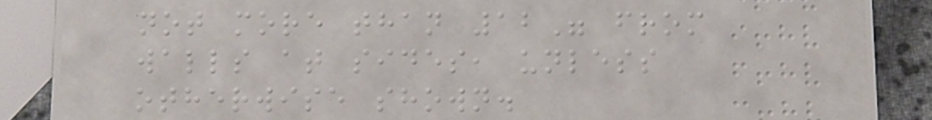not more than 12" from
walls at sides, unless
otherwise shown.
